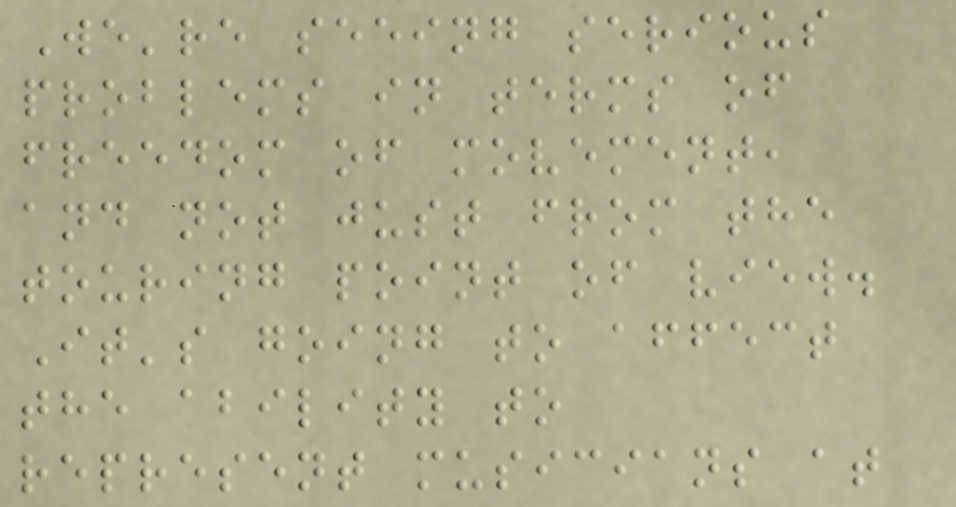We're seeing serious
problems in terms of
freedom of movement,
and not just from the
touring point of view.
It's going to affect
the ability to
represent musicians at
